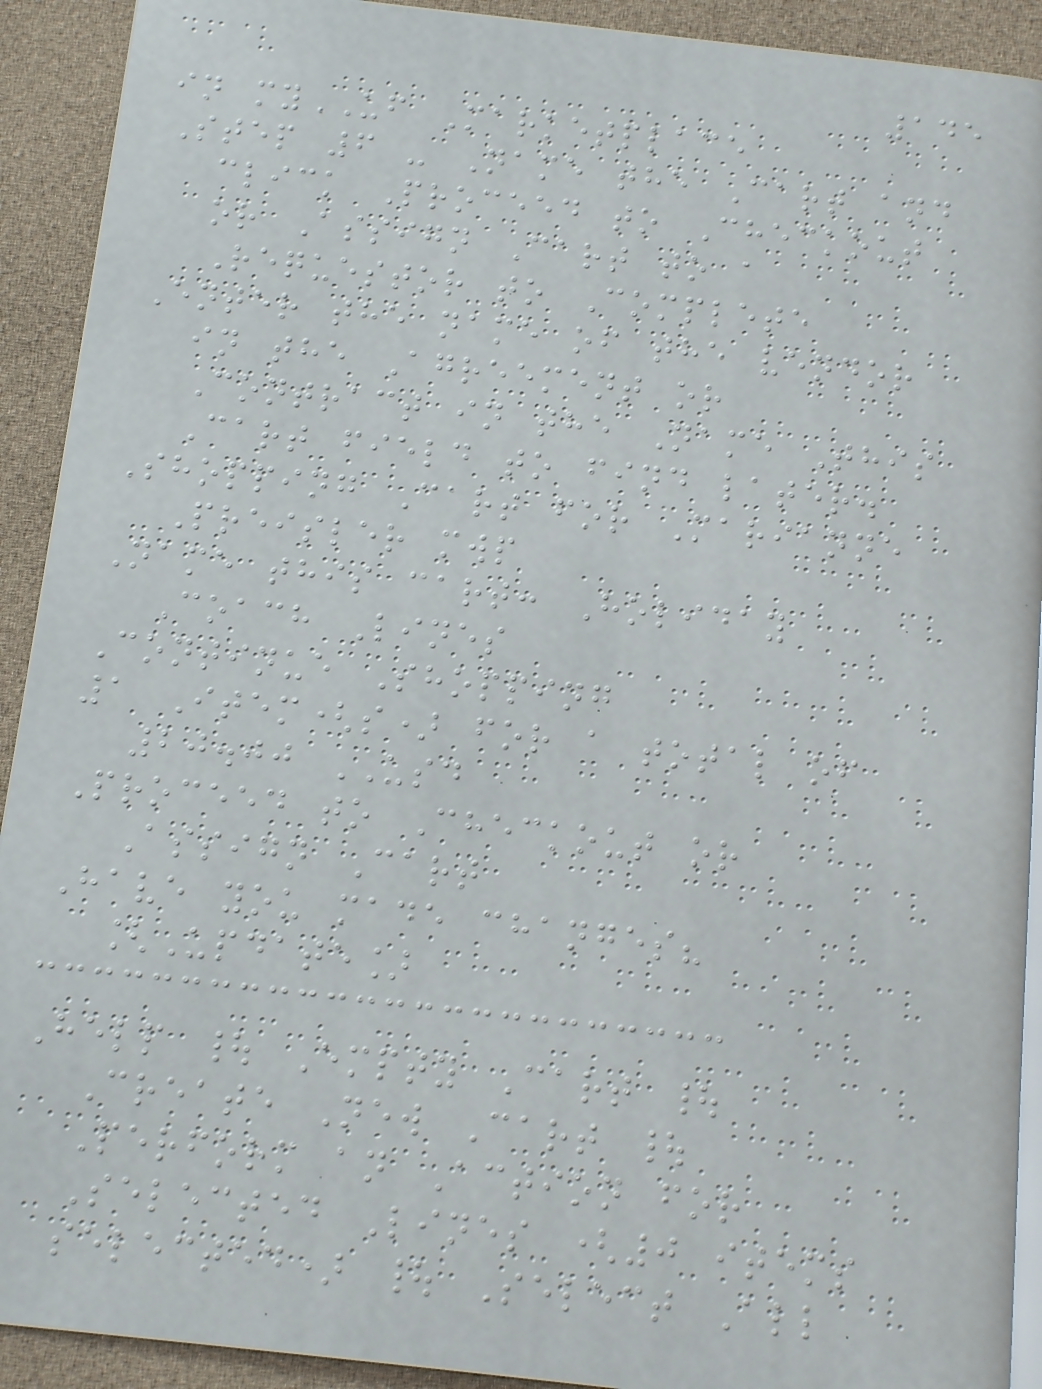145
in myUF Marketplace
Step 6 - Name the Cart and
click Proceed to Checkout
or Assign Cart to a
Requestor to Complete
Enter the name of the vendor
in the Agreement or
Contract in the Name This
Cart field to find later.
Shopping Cart for Marianne
Preisler mwp
Name this cart: Holiday
Coach Lines
Continue Shopping
1 Item(s) for a total of
20.00 USD
Proceed to Checkout or
Assign Cart
Have you made changes?
[Update]
Help | Empty Cart |
Create New Cart |
Perform an Action for
Selected Lines (0 items
selected) | Select All
